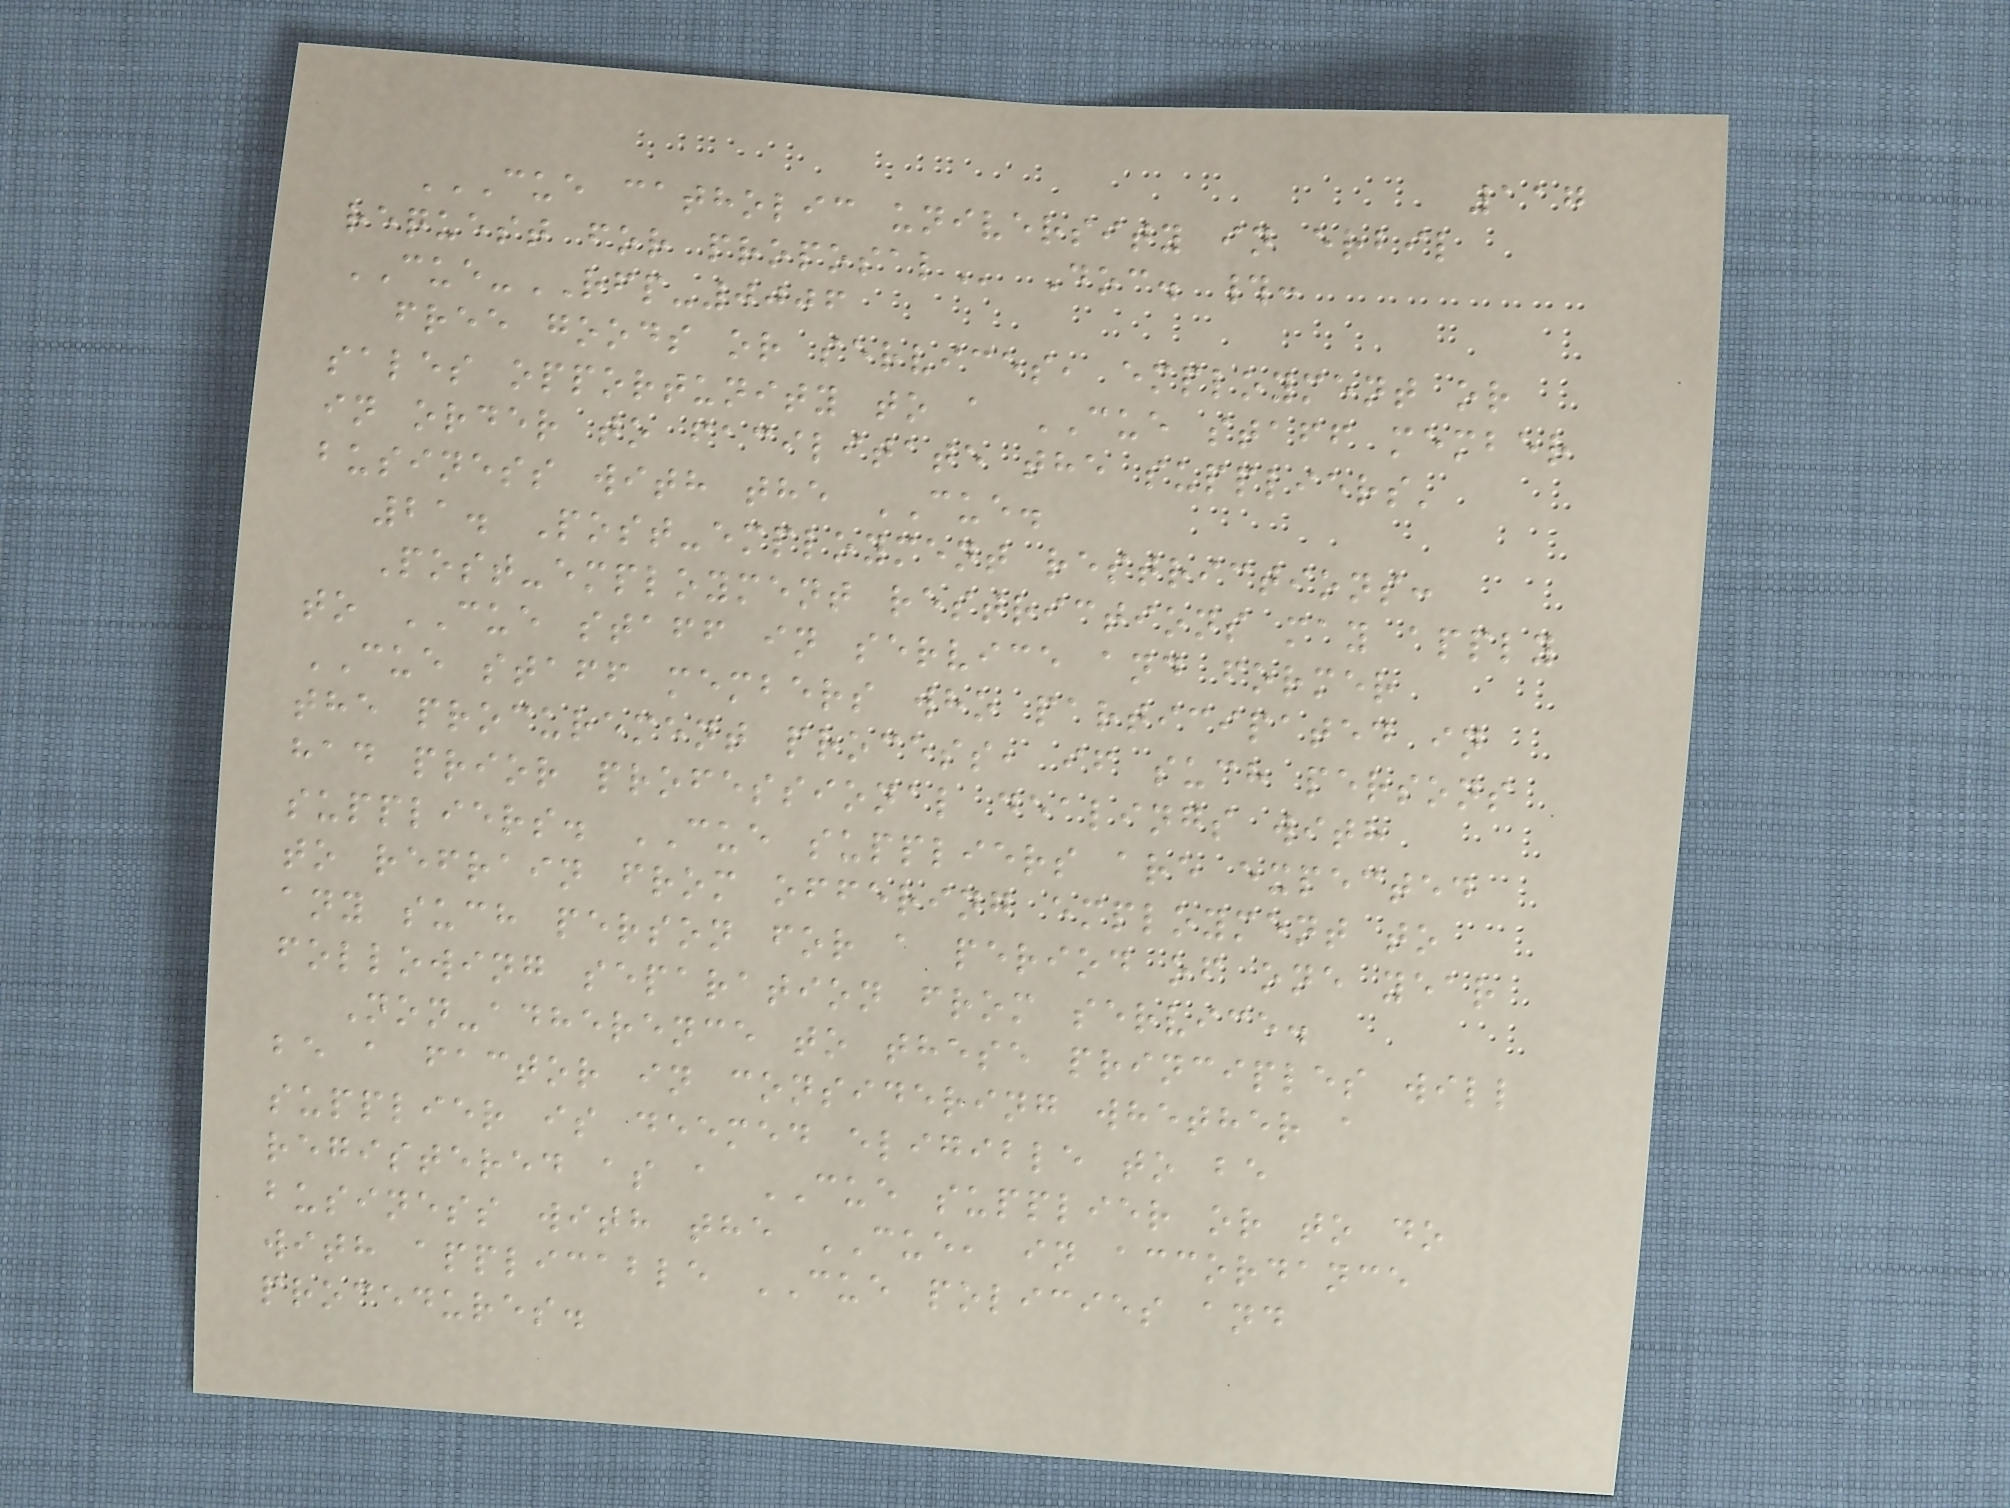117
CUE CATHOLIC UNIVERSITY IN ERBIL
REQUEST FOR PROPOSAL Doc. #:
CUE-RFP-0006
free goods or services, employment or
sales opportunity to a CUE staff member
in order to facilitate the suppliers'
business with the CUE.
21. Post-employment restrictions:
Post-employment restrictions may apply
to CUE staff in service and former
CUE staff members who participated in
the procurement process, if such persons
had prior professional dealings with
suppliers. CUE suppliers are expected
to refrain from offering employment to
any such person for a period of one year
following separation from service.
Non-adherence to these principles will
be a factor in considering whether a
supplier is deemed eligible to be
registered as a CUE supplier or to do
business with the CUE, in accordance
with applicable CUE policies and
procedures.
